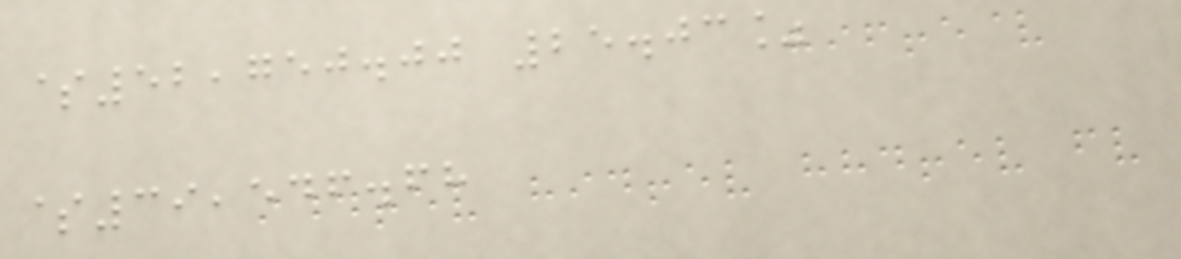$52,750.00 25.03%
$39,546.68
